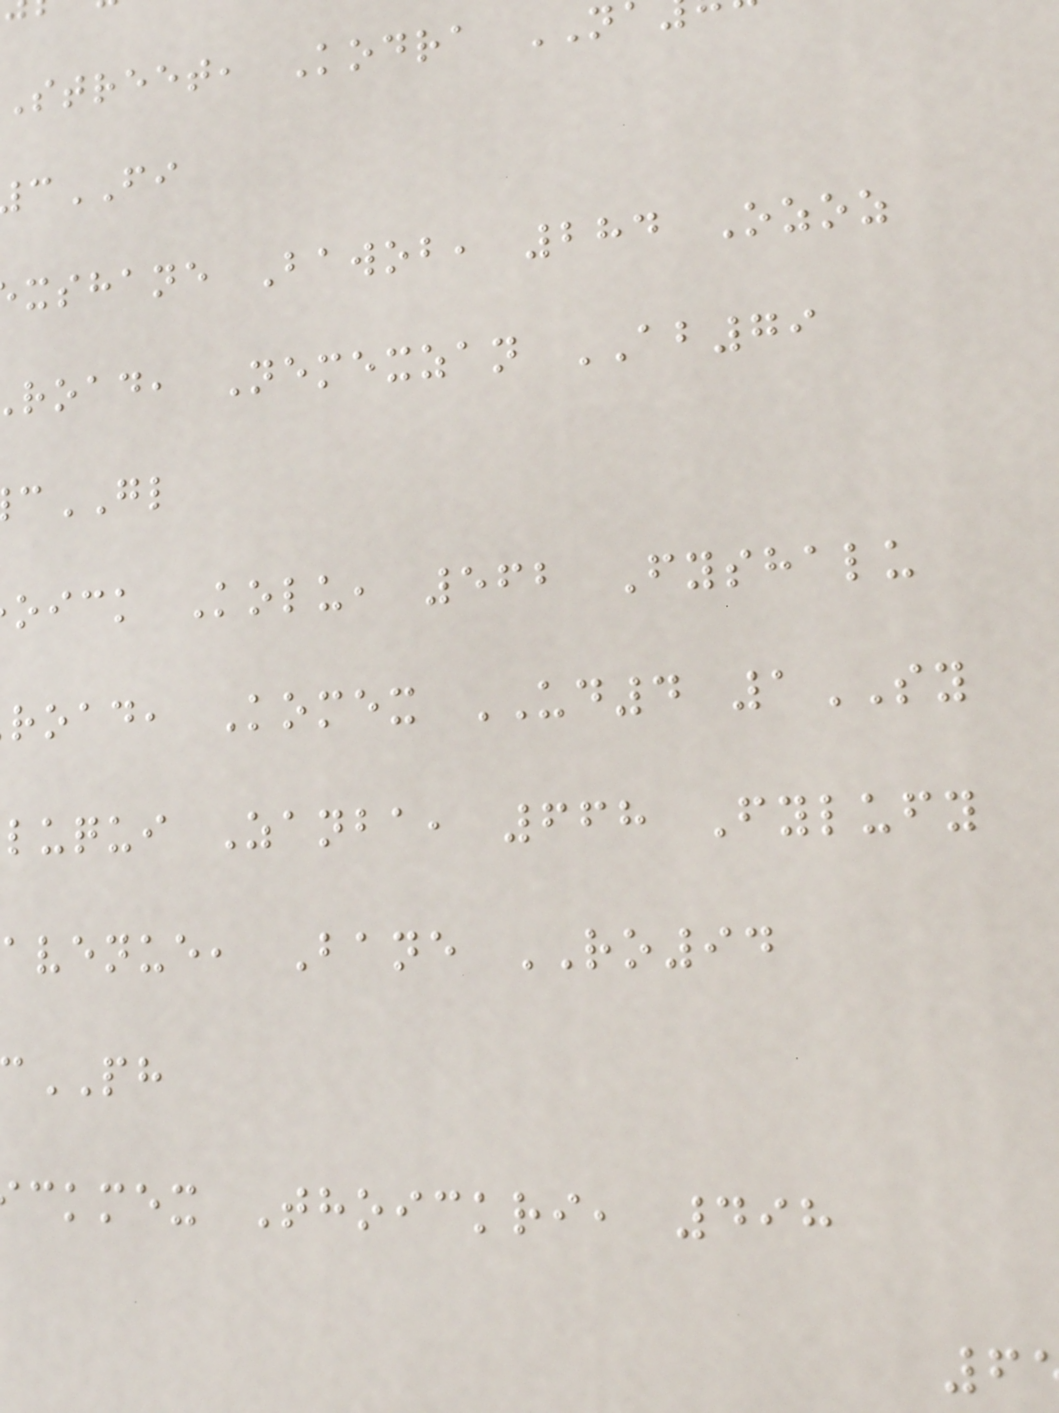Street, Kodra
FI
xshane Bawob, 284 Ozoz
road, Nemexzan AB79
GL
oick Kolu, 562 Fyshalu
road, Komex UD4 1SY
luqui Zanba, 668 Fylufy
avenue, Bane RO94
PH
ckmex Thoickri, 498
